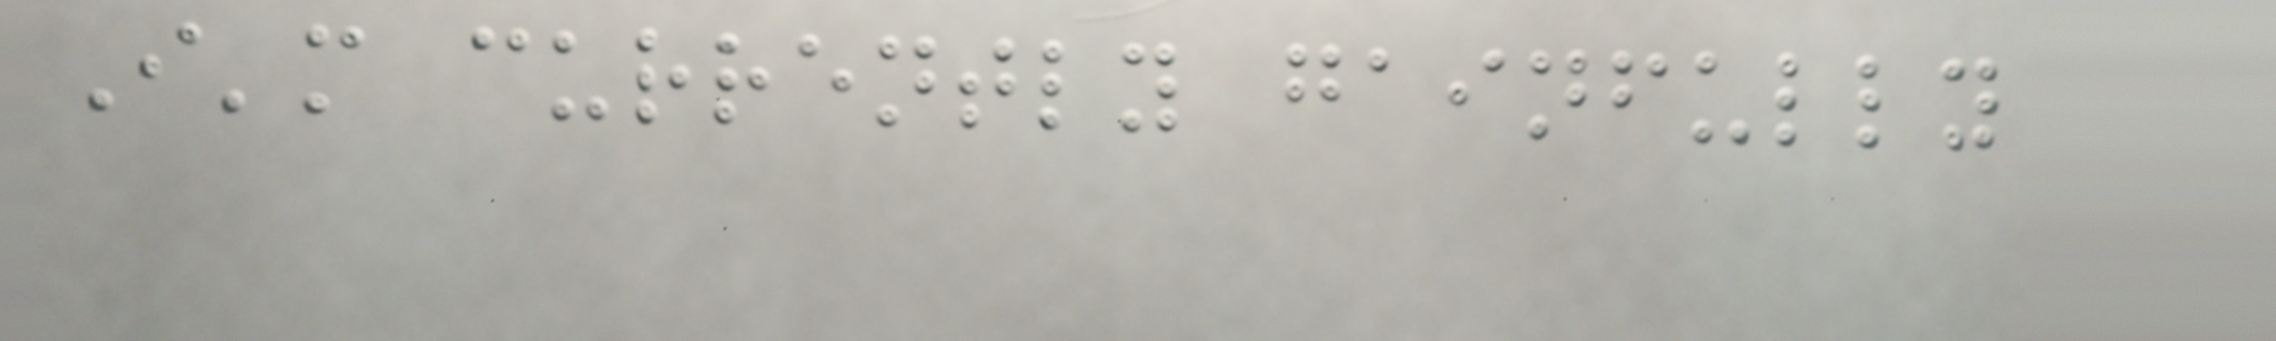I'm currently gainfully
